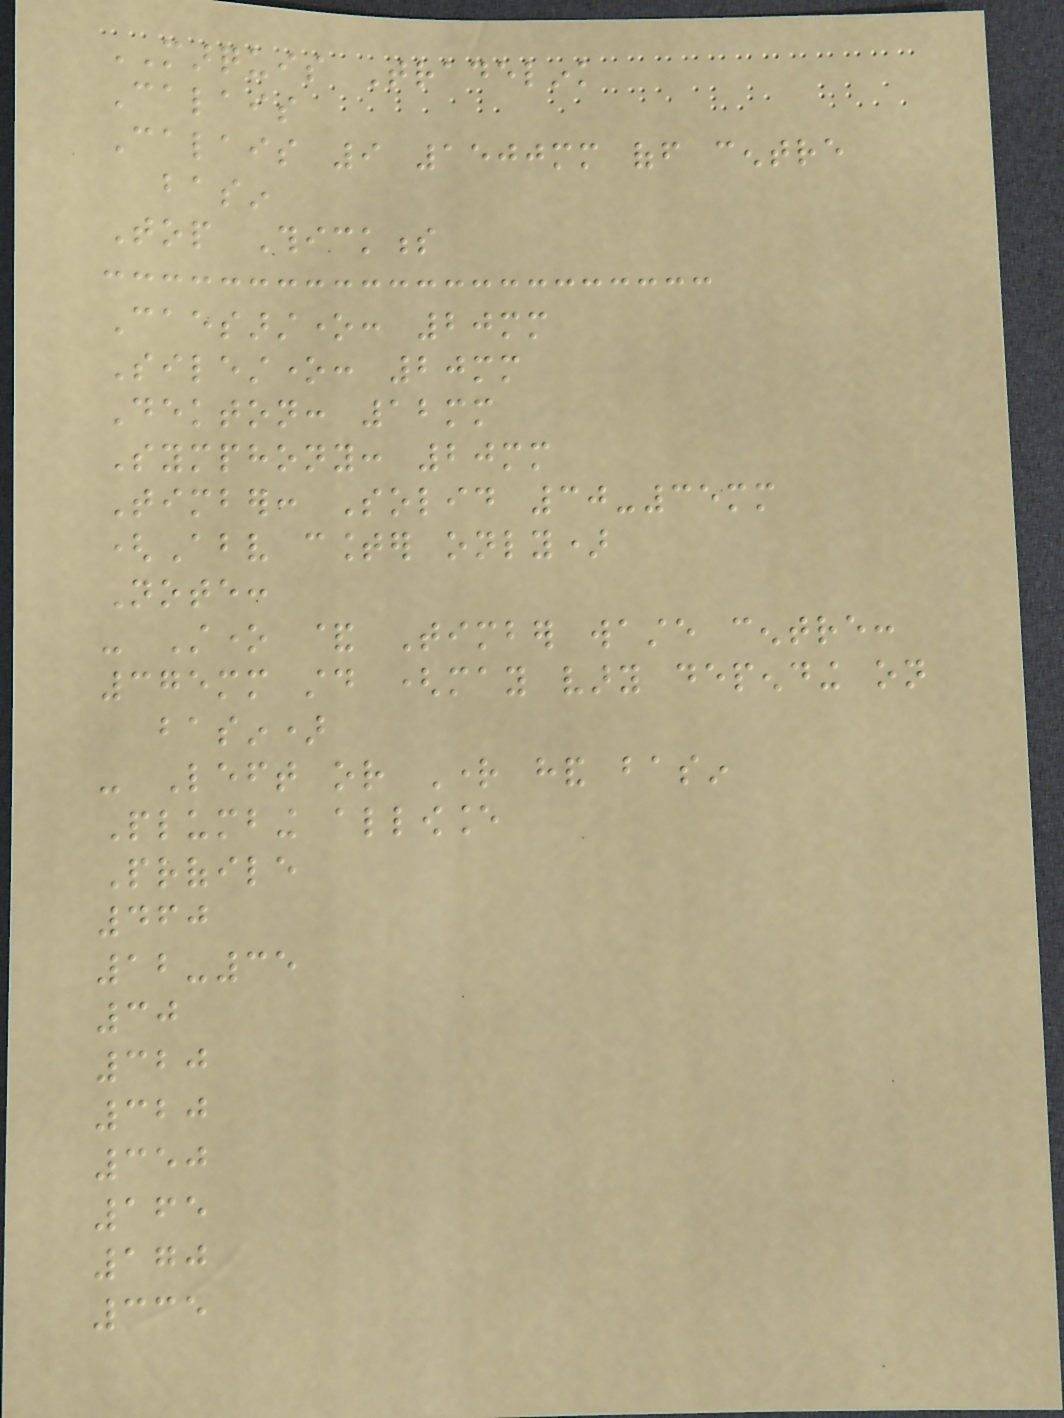MARQUIS Tradelink
Calais
Calais 9 1500mm off centre
basin
Top Thickness
Caesarstone: 20mm
Silestone: 20mm
Dekton: 12mm
Symphony: 20mm
Timber: Solid 30-35mm
(Above counter only)
Note:
- Stone & Timber waste centre:
375mm std (may vary depending on
basin)
- Left or Right hand basin
Plumbing allowance
Profile
460
12-35
30
320
320
350
165
170
335
